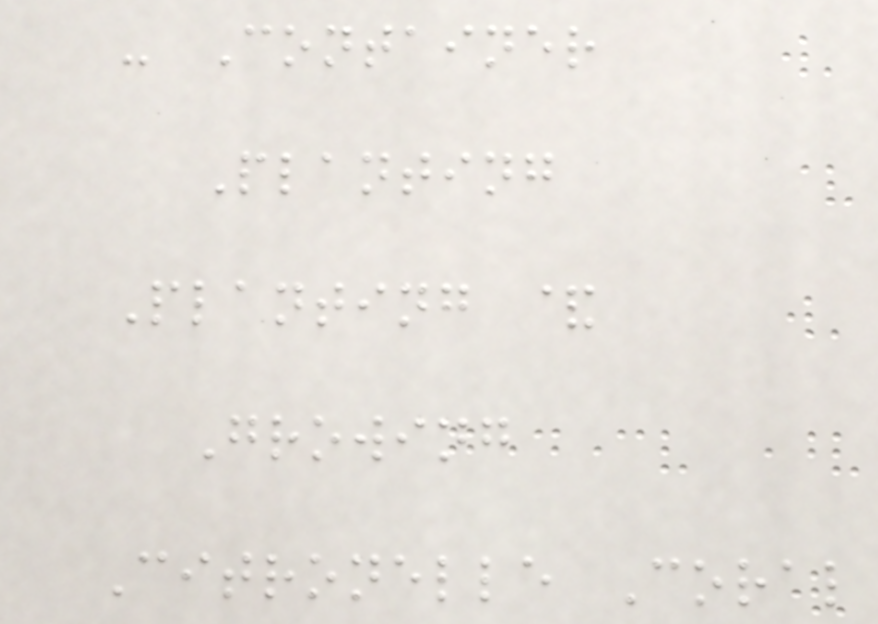- Container
Planting
Planting &
Growing
Citronelle Coral
